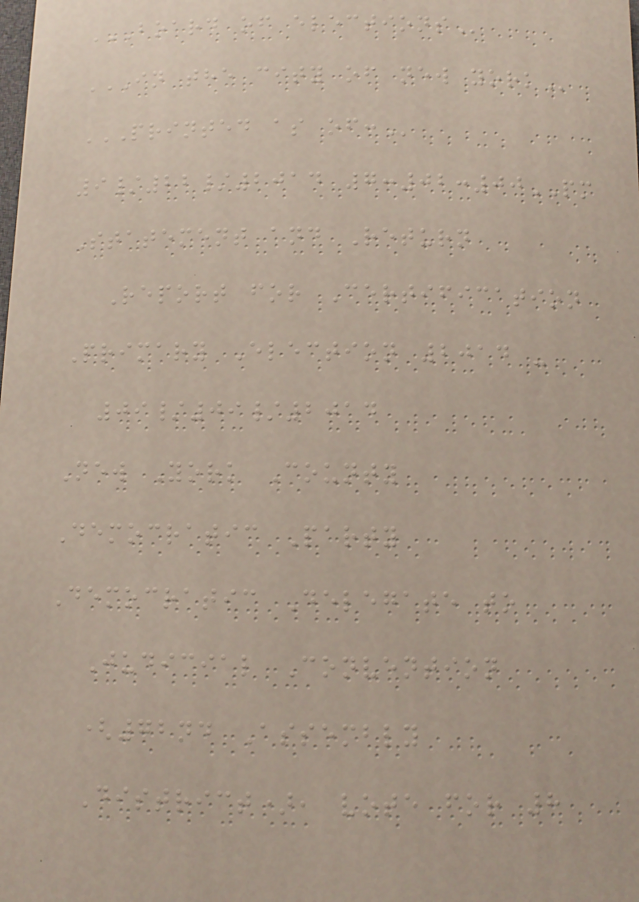BOARD OF ELECTIONS
IN THE CITY OF NEW YORK
PRINTED AS OF:
9/22/2014 7:02:00PM
Statement and Return
Report for Certification
Primary Election 2014 -
09/09/2014
New York County
Democratic Party
Democratic Delegate to
Judicial Convention
(72nd Assembly
District), vote for 8
